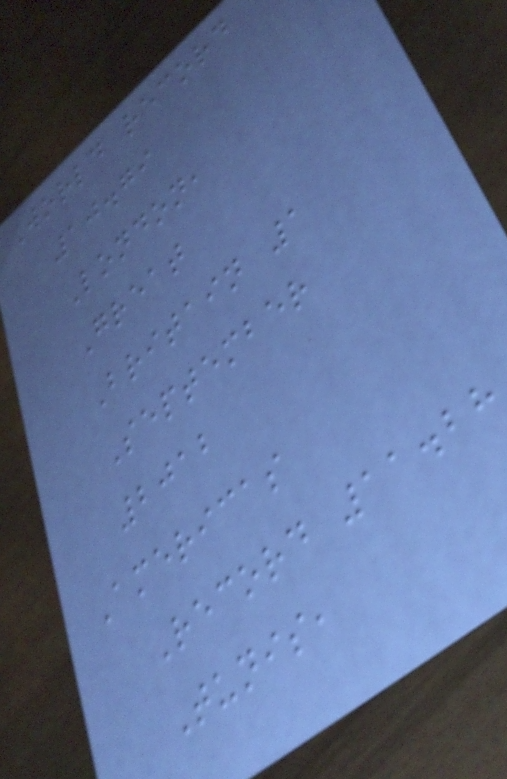World record
10.79
London,
Great
Britain 1
September
2012
Americas
Record 11.28
Tunis,
